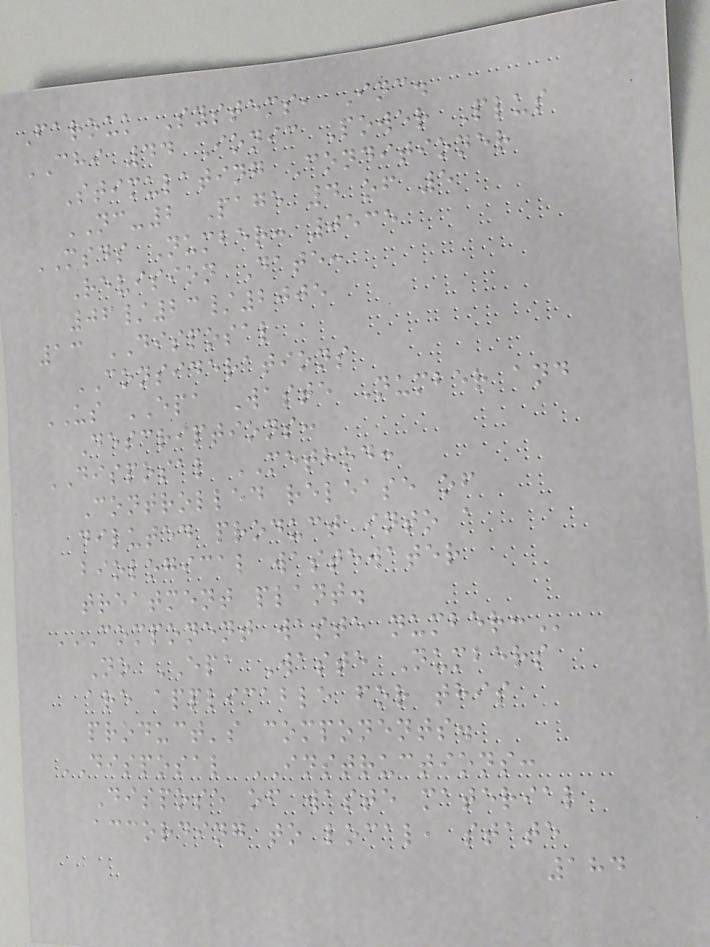Farouk Systems, Inc.
CHI 44 Ionic Power Plus
Stimulating Conditioner
NC-2 Page 4 of 5
MSDS Number: 0535
Revision Date:
06/23/2005
13 DISPOSAL
CONSIDERATIONS
US EPA Waste Number and
Descriptions:
DISPOSAL METHOD:
Controlled release of
diluted product into a
biological wastewater
treatment plant.
COMPONENT WASTE NUMBER:
No EPA Waste Numbers
are applicable for this
product's components.
DISPOSAL INSTRUCTIONS:
Dispose of waste material
according to local, state
184
